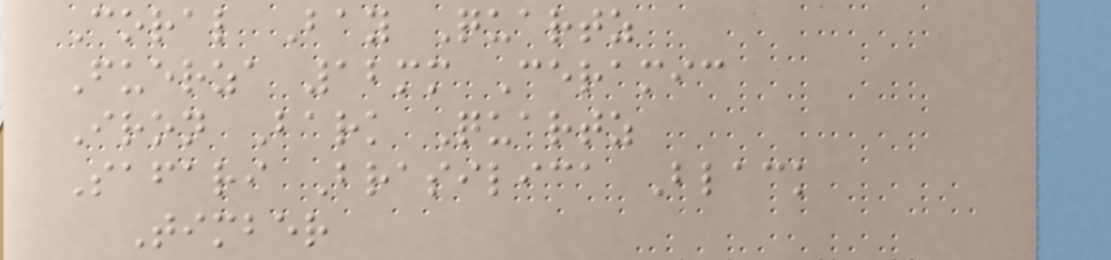Coral Bay Quartz
Fuerza 12mm Ceramic
Iron Bark Quartz
Safari Brasilica Black
Timber
